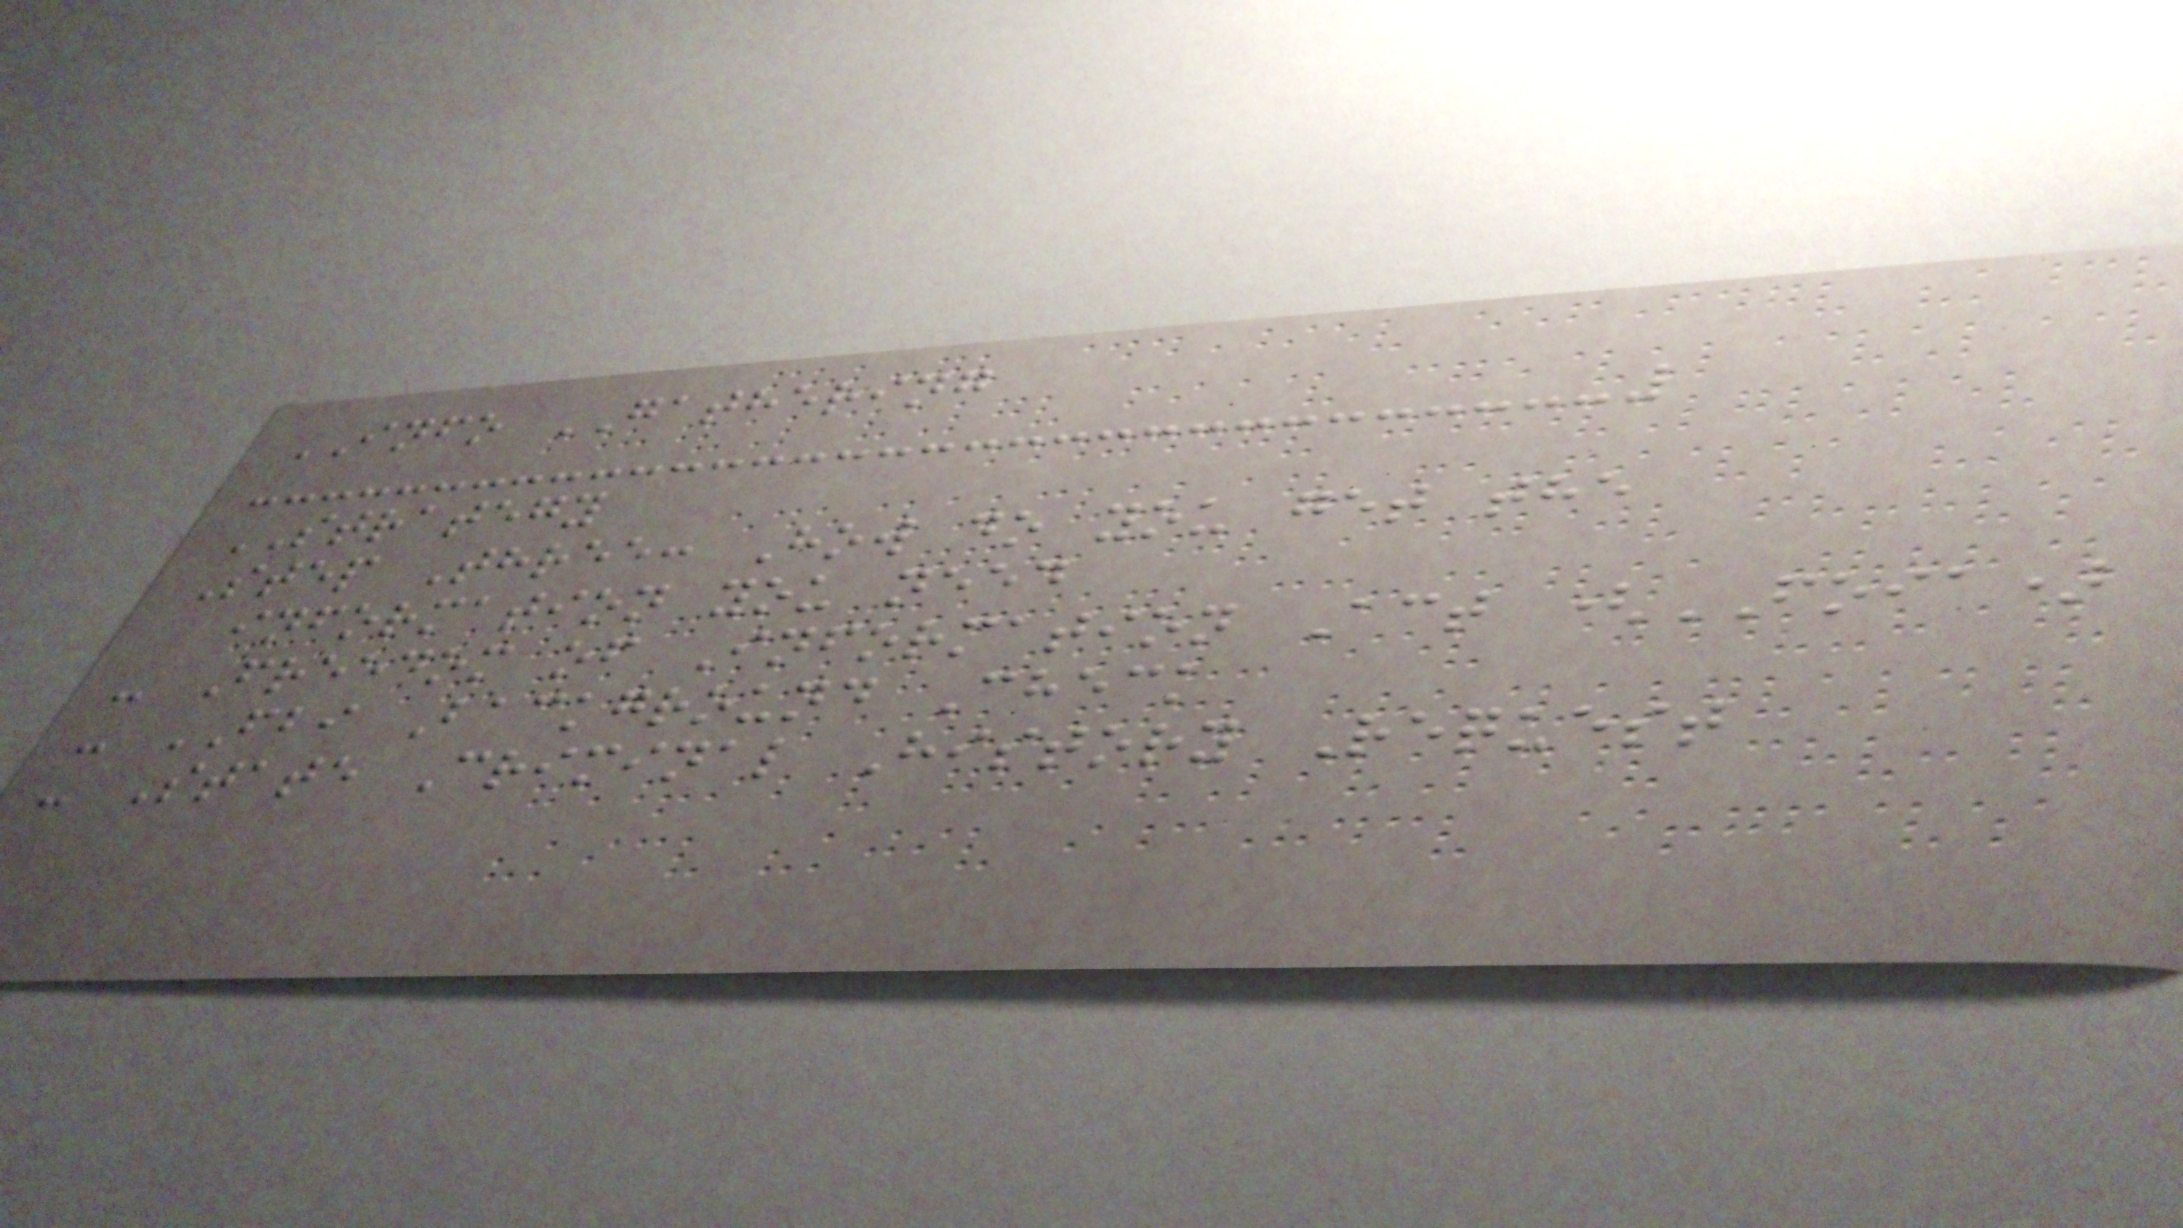INFO GATHERING
STRATEGY
Step Three: How do you get the
information you need
- Freedom of Information Act (FOIA)
- FBI Background Check
- State Criminal History Request
